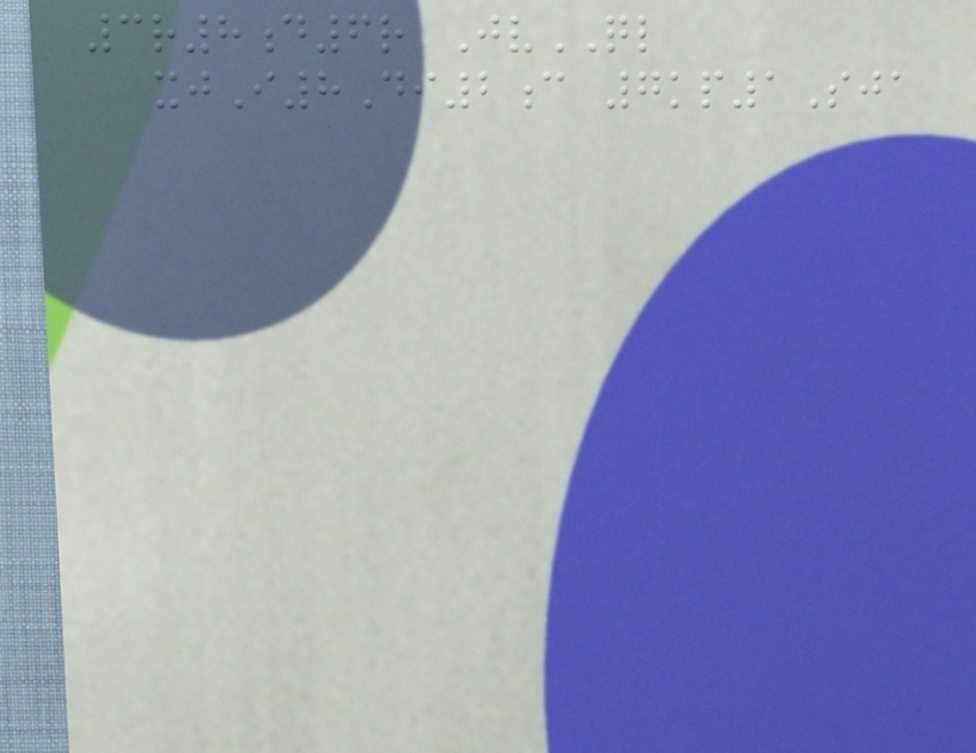3r8d6r JvQL
xjI8Di2c 7kp1Sja
